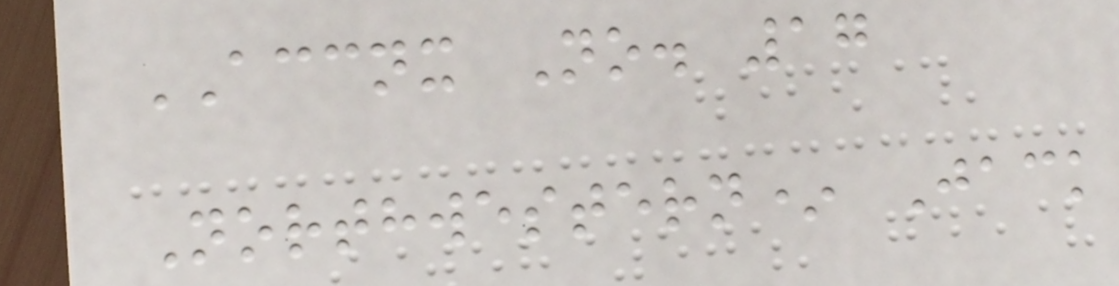ACCNX No. 17
Northwestern* Jack
